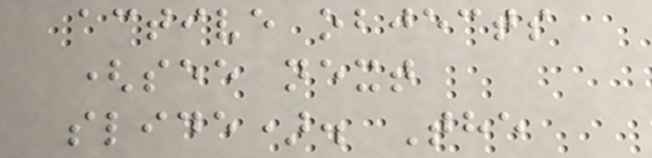active objects
(see next
slide). The
